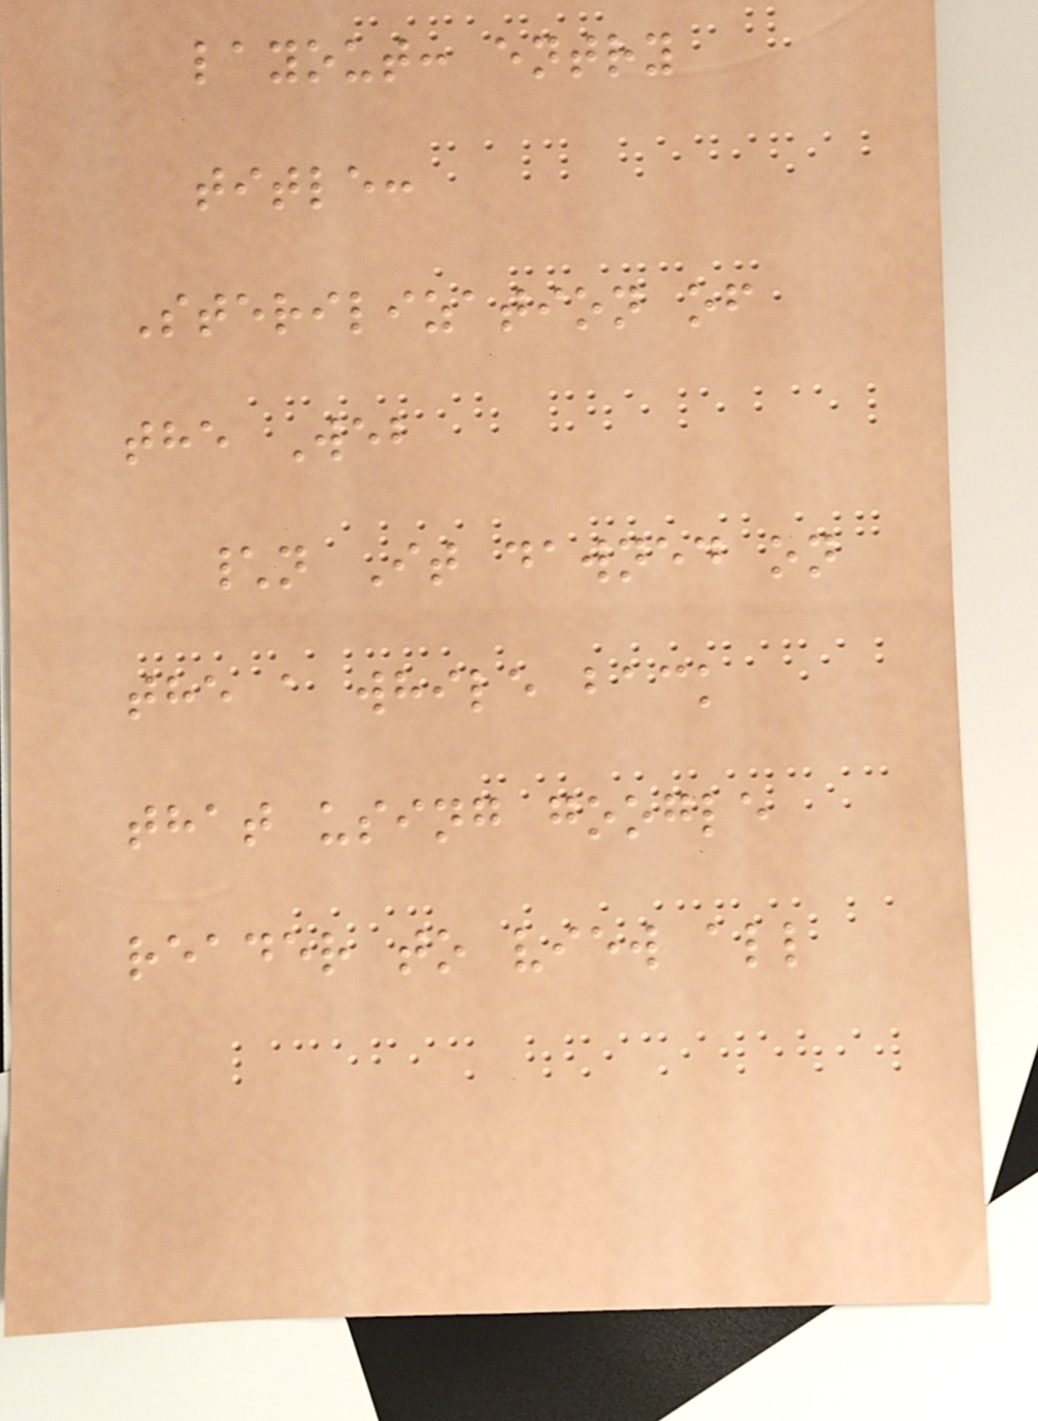layout: entry
title:
Sterilization of
the Web
\n It dawned on
the a while back
that using google
reader to view all
